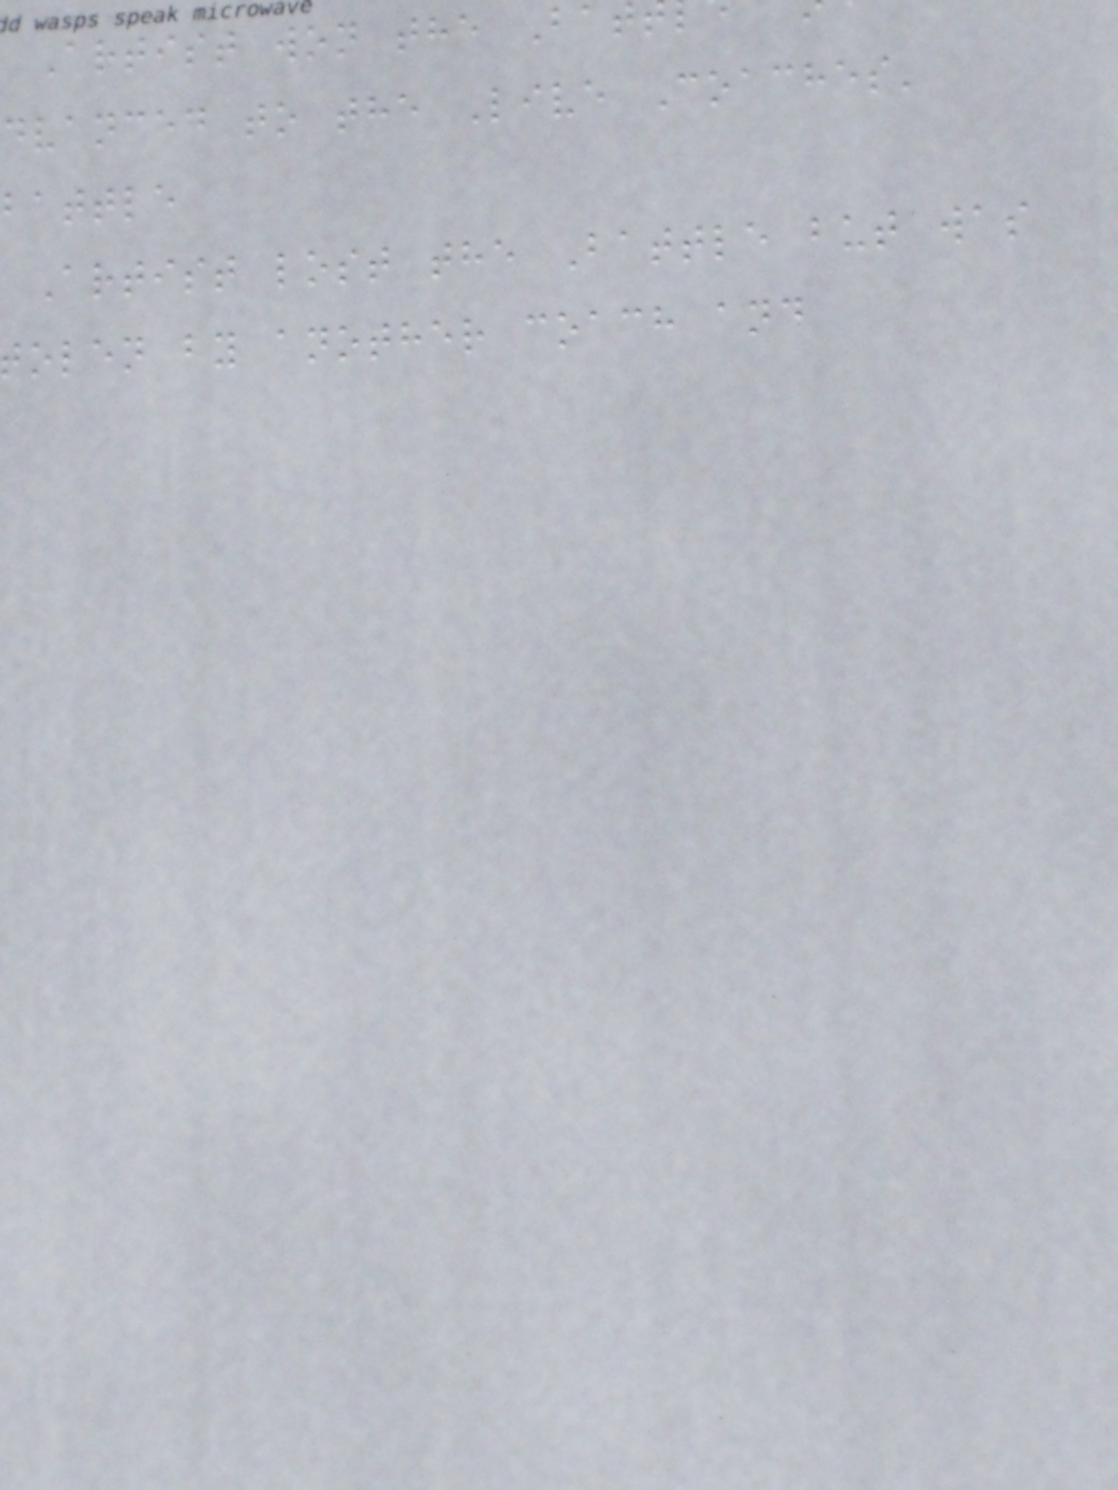Artist won the Bat
dvanced to the Live Coaches'
battle
Artist lost the Battle but was
olen by another coach and
